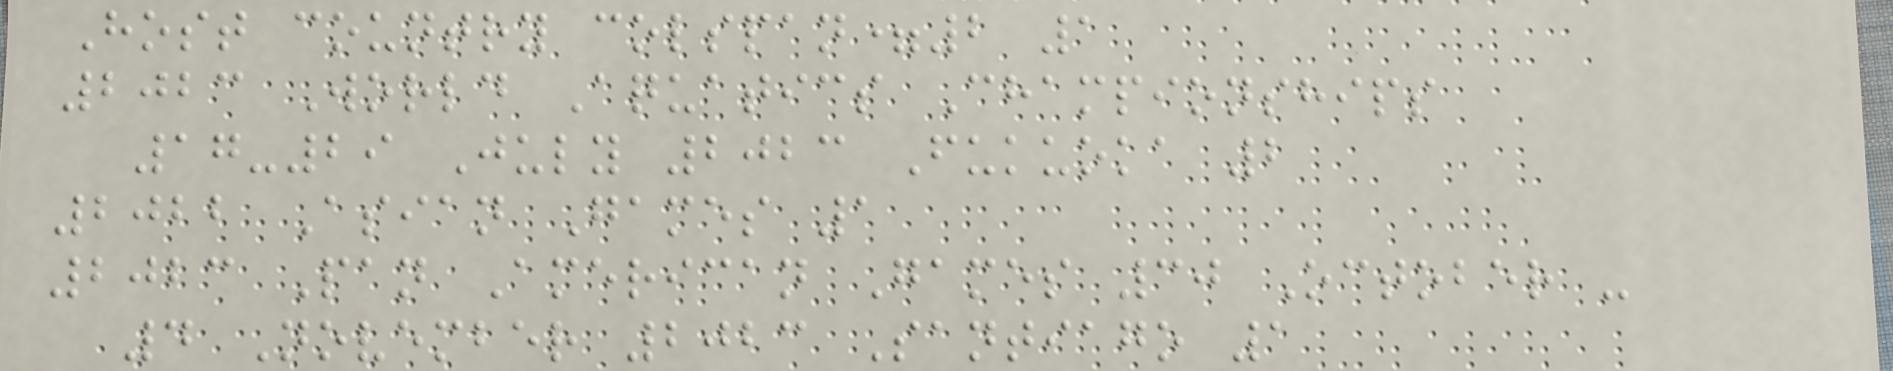Host country colspan=2 1
2023 World Aquatics Championships
17-29 July 2023 Fukuoka 2
2022 Asian Games 1
2023 Pan American Games 30 October -
4 November 2023 Santiago 1
